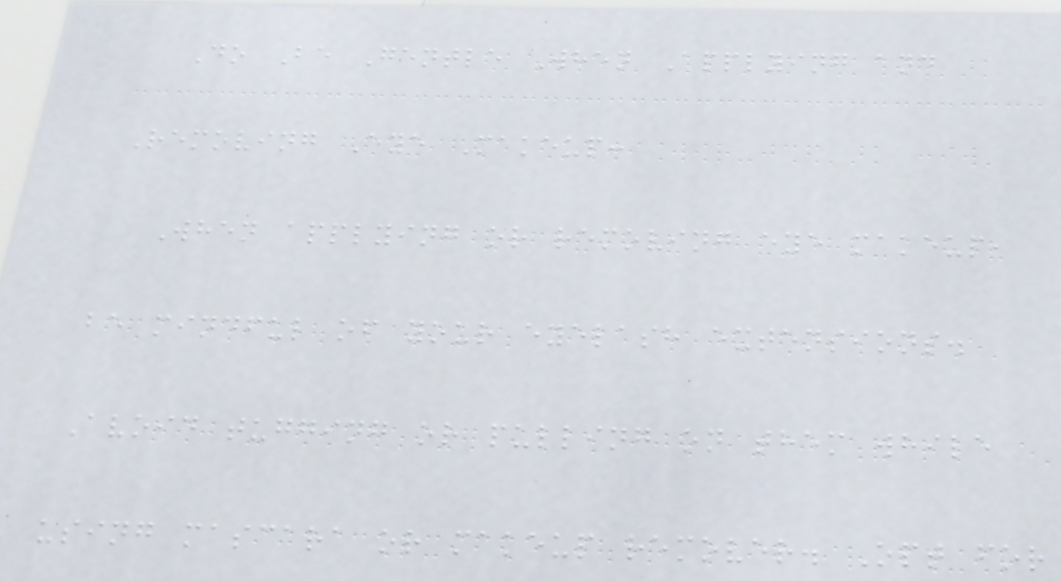Do Be Gentle When Applying and
Removing Eye Makeup:
When applying or removing eye makeup,
be mindful of your eyelash extensions.
Avoid tugging or pulling on them while
using mascara or makeup remover. Opt for
